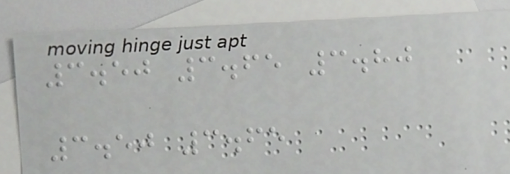3.50 3.65 3.80
3.50 3.65
